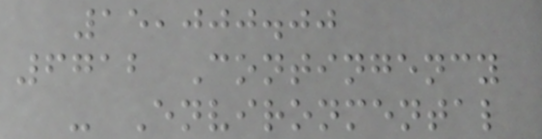15,000.00
6712 Contingency
- Environmental
